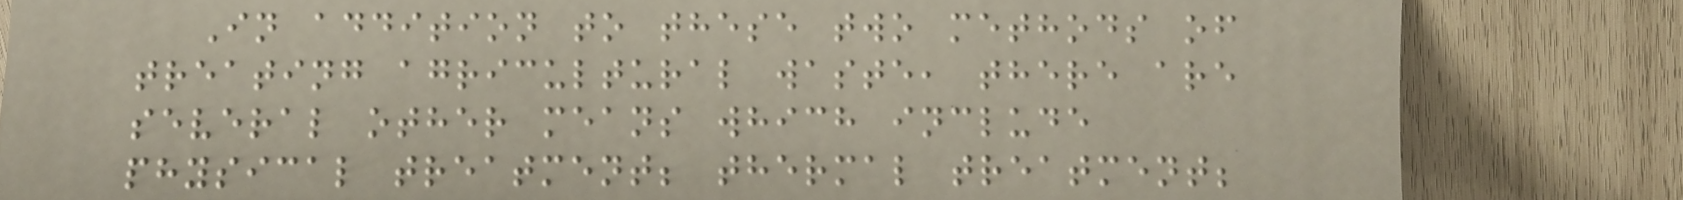In addition to these two methods of
treating agricultural waste, there are
several other means which include
physical treatment; thermal treatment;
